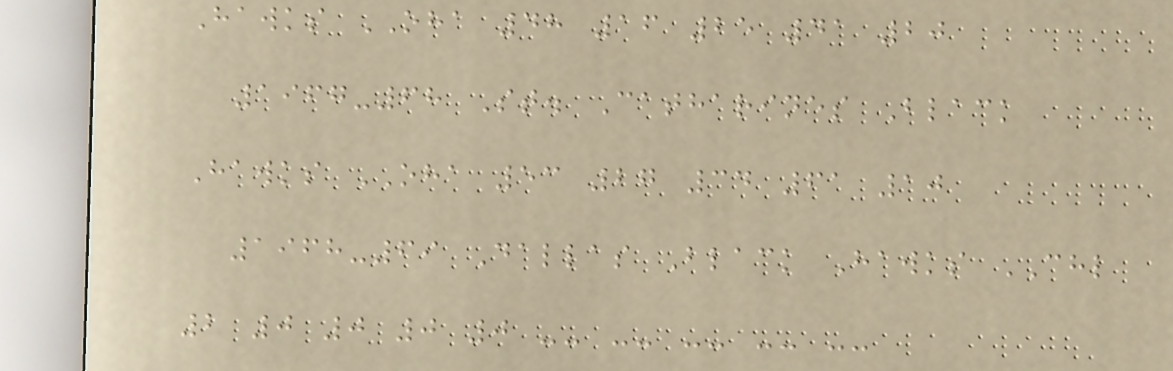Hawks OHA 48 16 25 41 20
1967-68 St. Catharines Black
Hawks OHA 53 27 34 61 10
1968-69 Dallas Black Hawks CHL
2 0 0 0 0 -- -- -- -- --
